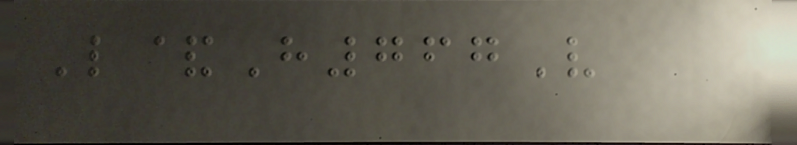L&H767V
